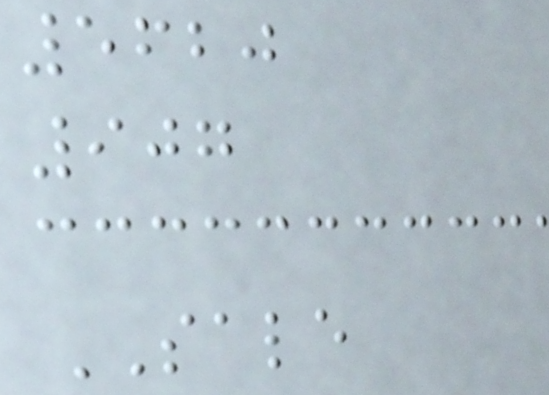5620
907
SALE
